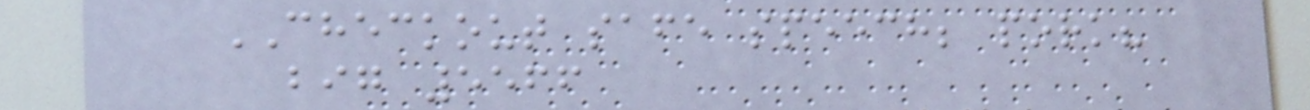CHECKOUT safe speech; pork?
big 5566
